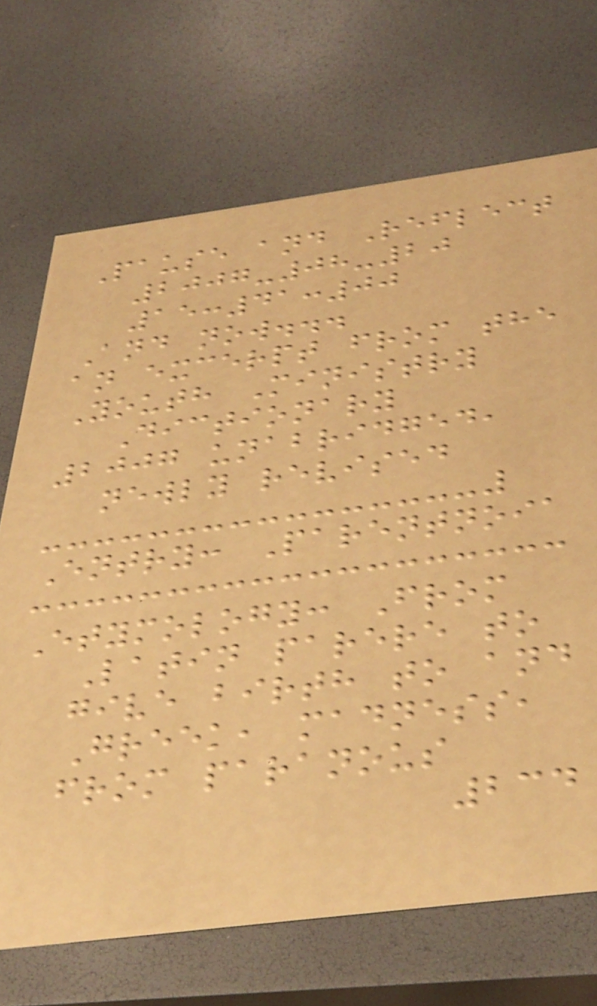Pause and Reflect
2007-08-20
15:41:00
And now...
an excerpt from the
Youth Ministry
Dictionary
2007 unabridged,
newly revised
Entry: Parentnoia
Etymology: From
Latin parere to
give birth to and
Greek, madness,
from paranous
234
